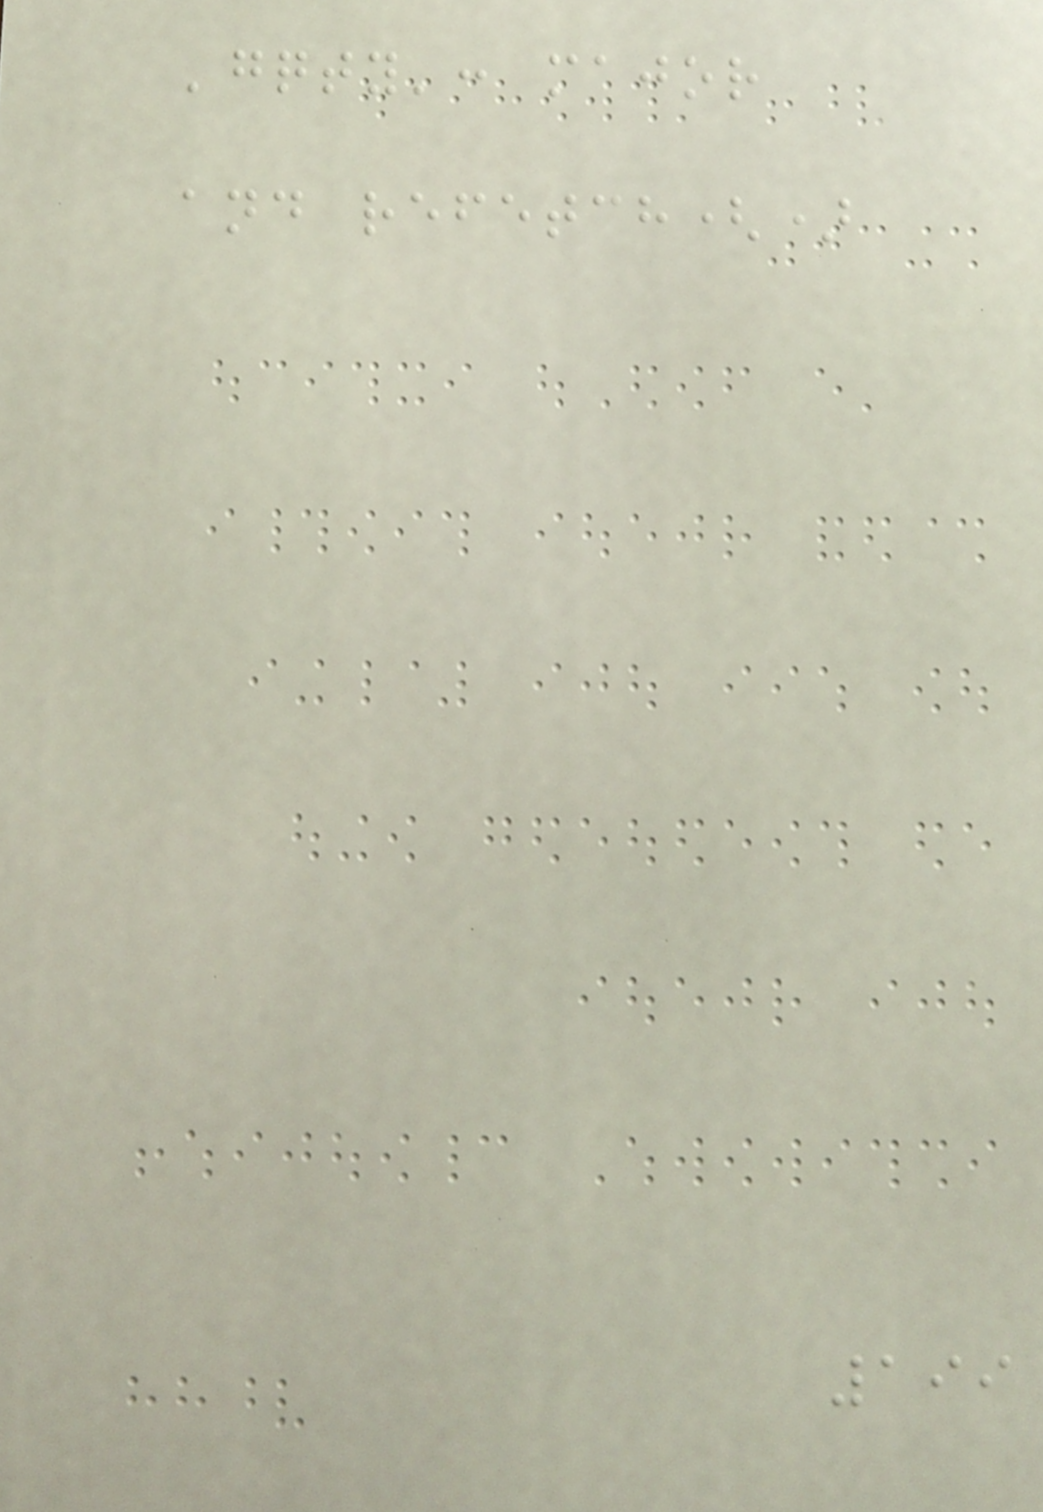'gqty': major
and refetch()
199
